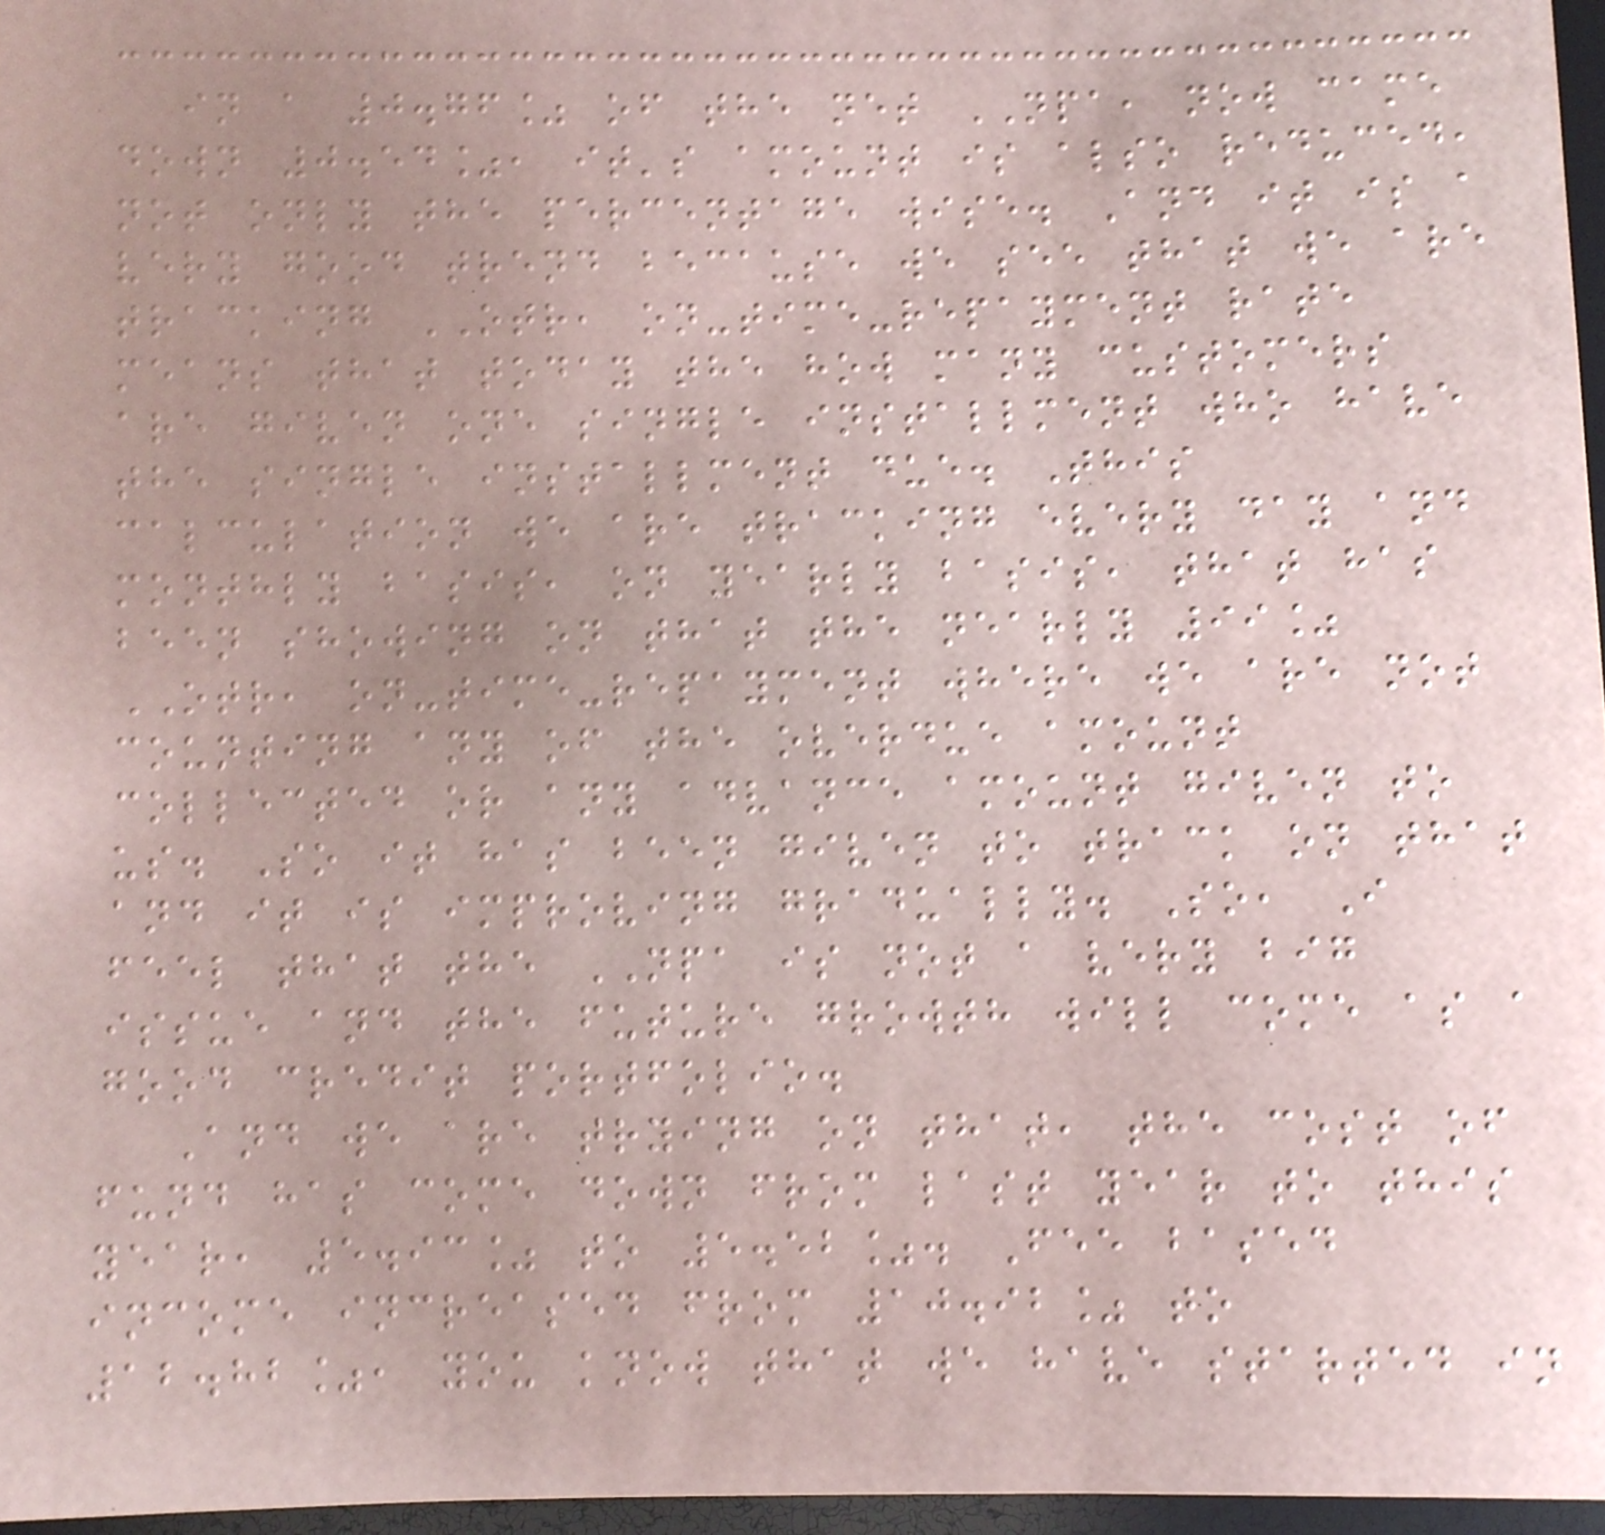in a 0.76% of the net NPA, now came
down 0.54%, it's amount is also reduced,
not only the percentage wise. And it is a
very good trend because we see that we are
tracking OTR, on-time-repayment rate
means that today the how many customers
are given one single installment who have
the single installment due. This
calculation we are tracking every day and
monthly basis, on yearly basis, that has
been showing on that the nearly 99%
OTR, on-time-repayment where we are not
counting any of the overdue amount
collected or any advance amount given to
us. So it has been given to track on that
and it is improving gradually. So, I
feel that the NPA is not a very big
issue and the future growth will come as a
good credit portfolio.
And we are trying on that, the cost of
fund has come down from last year to this
year, 5.93% to 5.52%. Fee based
income increased from 10.92% to
12.82%, you know that we have started in
